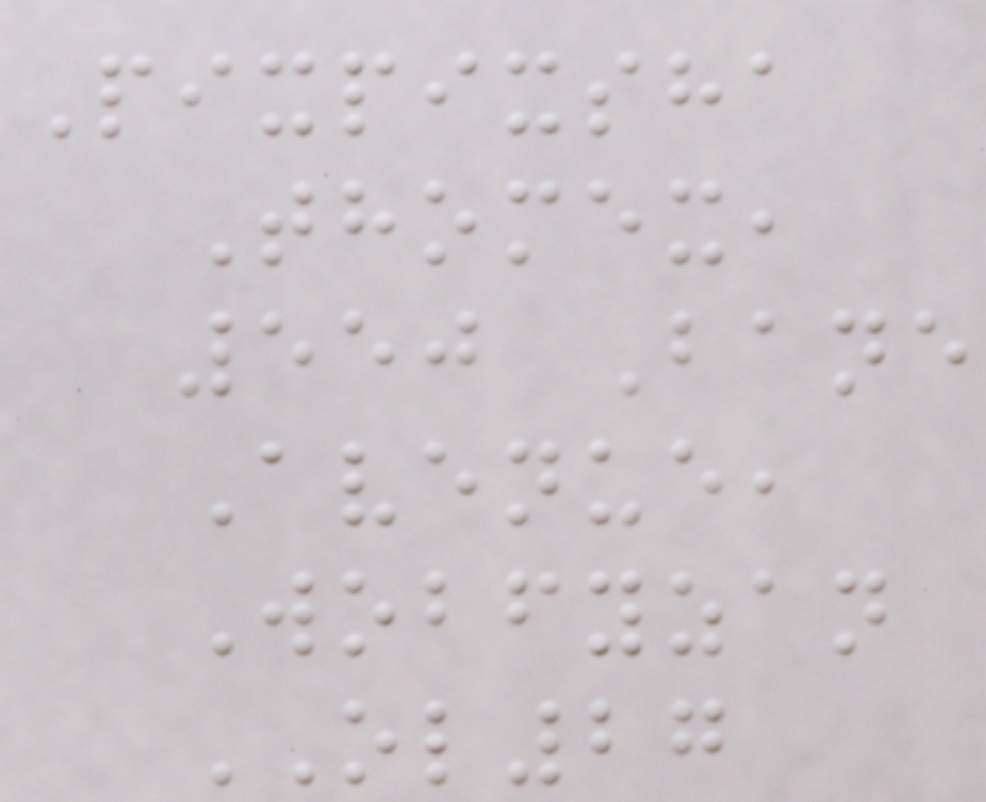Pixpixsha
Thomex,
550 Bane
Avenue,
Wobfyzan
OL27
